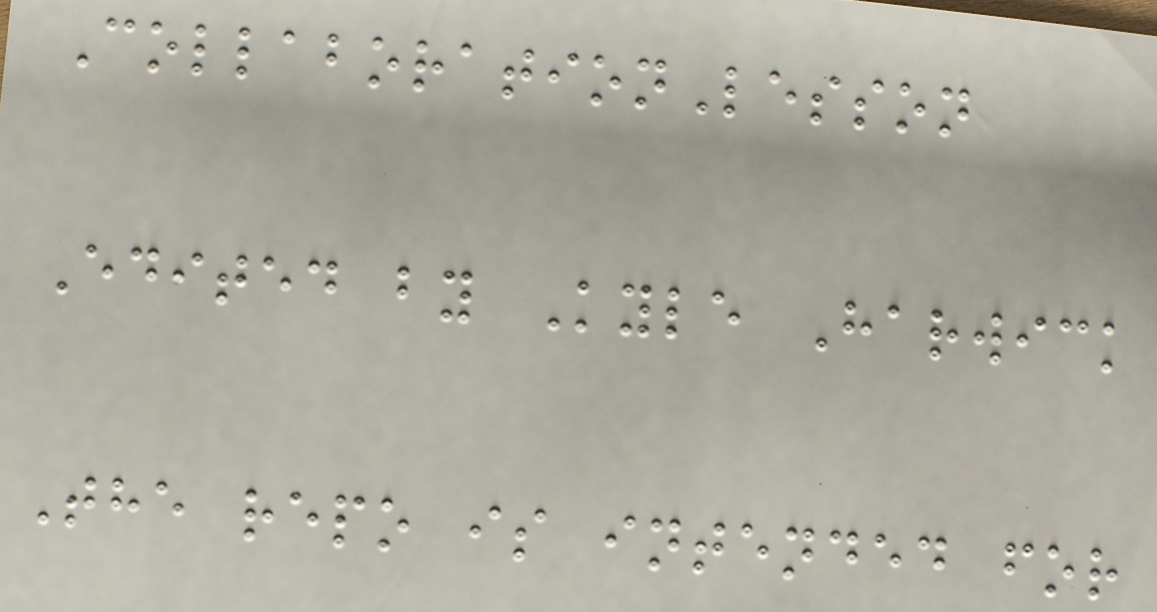CollaborationLesson
Edited by Kyle Harwick
The repo is intended for
